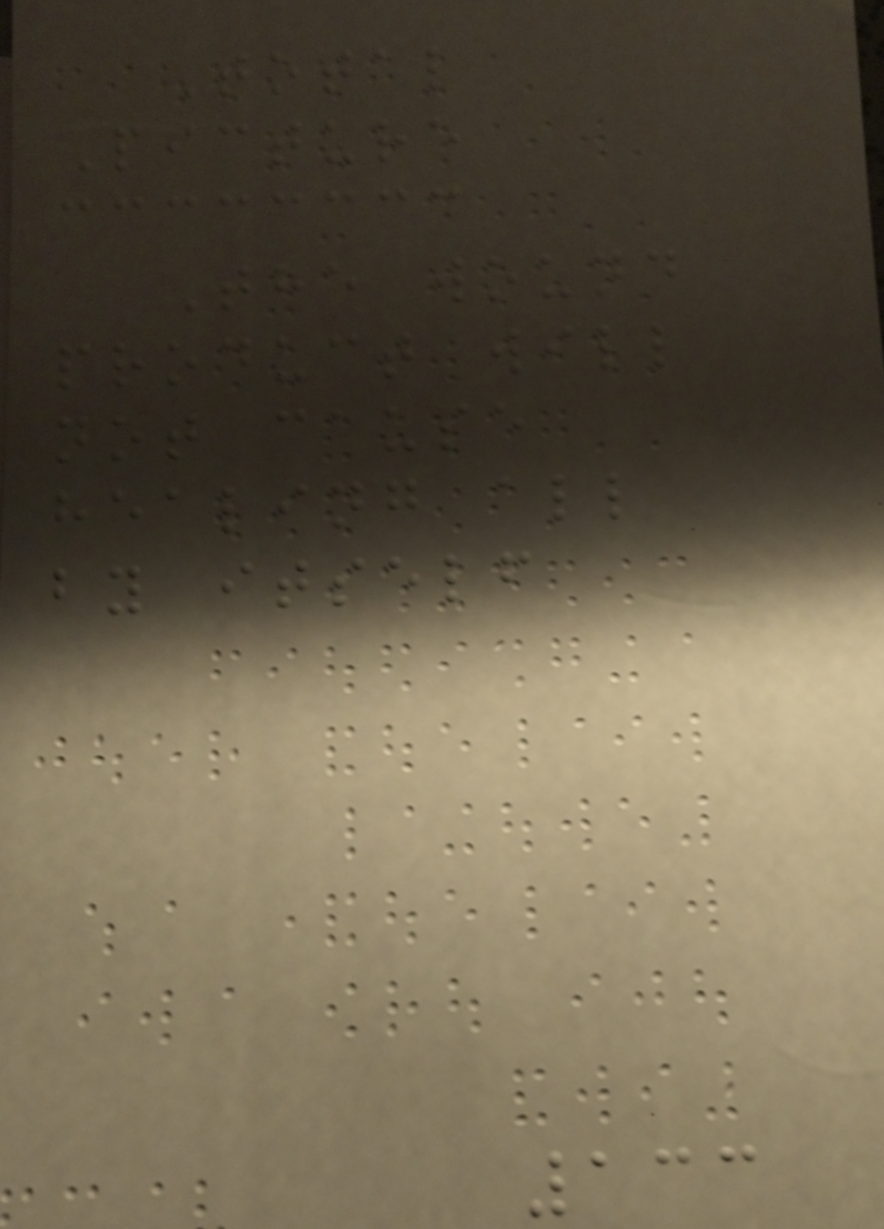Total
Picture
The wound
product will
not cause
healing all
by itself
133
